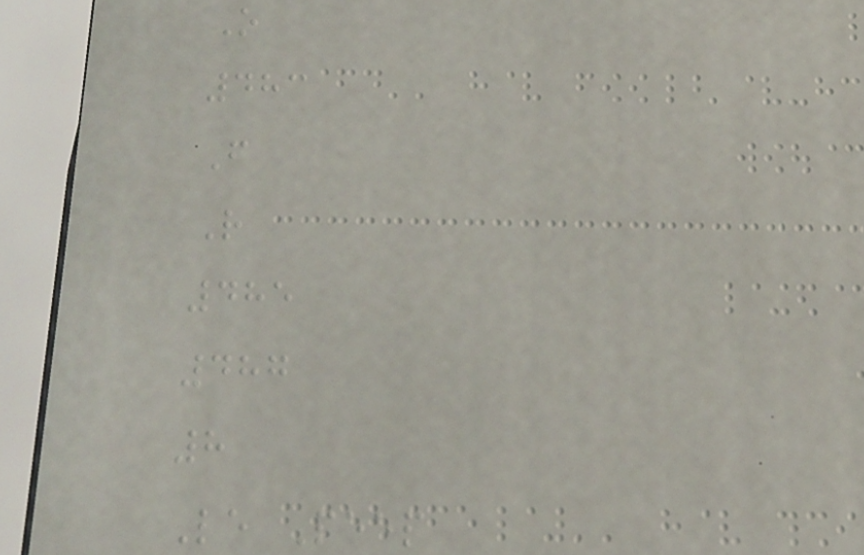O
483
F
R
485
487
8
Le Peep
